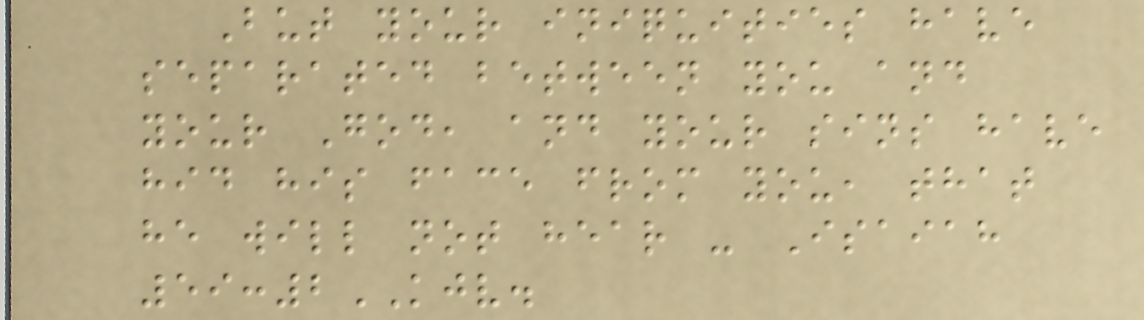But your iniquities have
separated between you and
your God, and your sins have
hid his face from you, that
he will not hear - Isaiah
59:2KJV.
